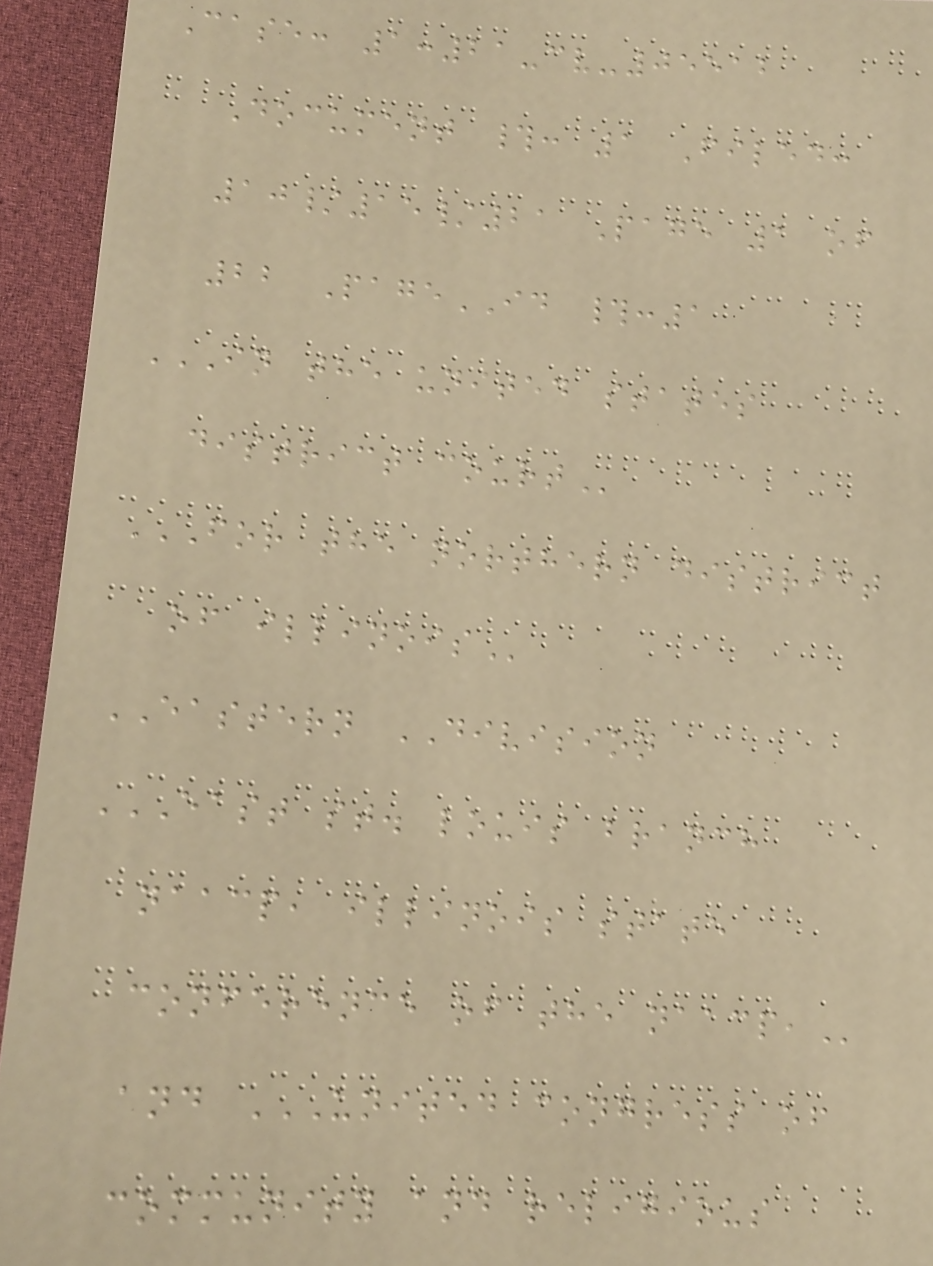Case: 1:21-cv-05512
Document #: 1 Filed:
10/15/21 Page 1 of
22 PageID #:1
IN THE UNITED STATES
DISTRICT COURT
FOR THE NORTHERN DISTRICT
OF ILLINOIS
EASTERN DIVISION
EAST ST. LOUIS BRANCH
NAACP, ILLINOIS STATE
CONFERENCE OF THE NAACP,
and UNITED CONGRESS OF
COMMUNITY AND RELIGIOUS
